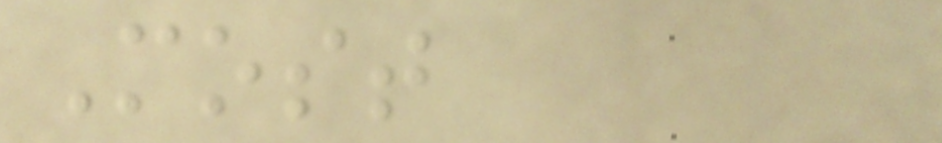Most
